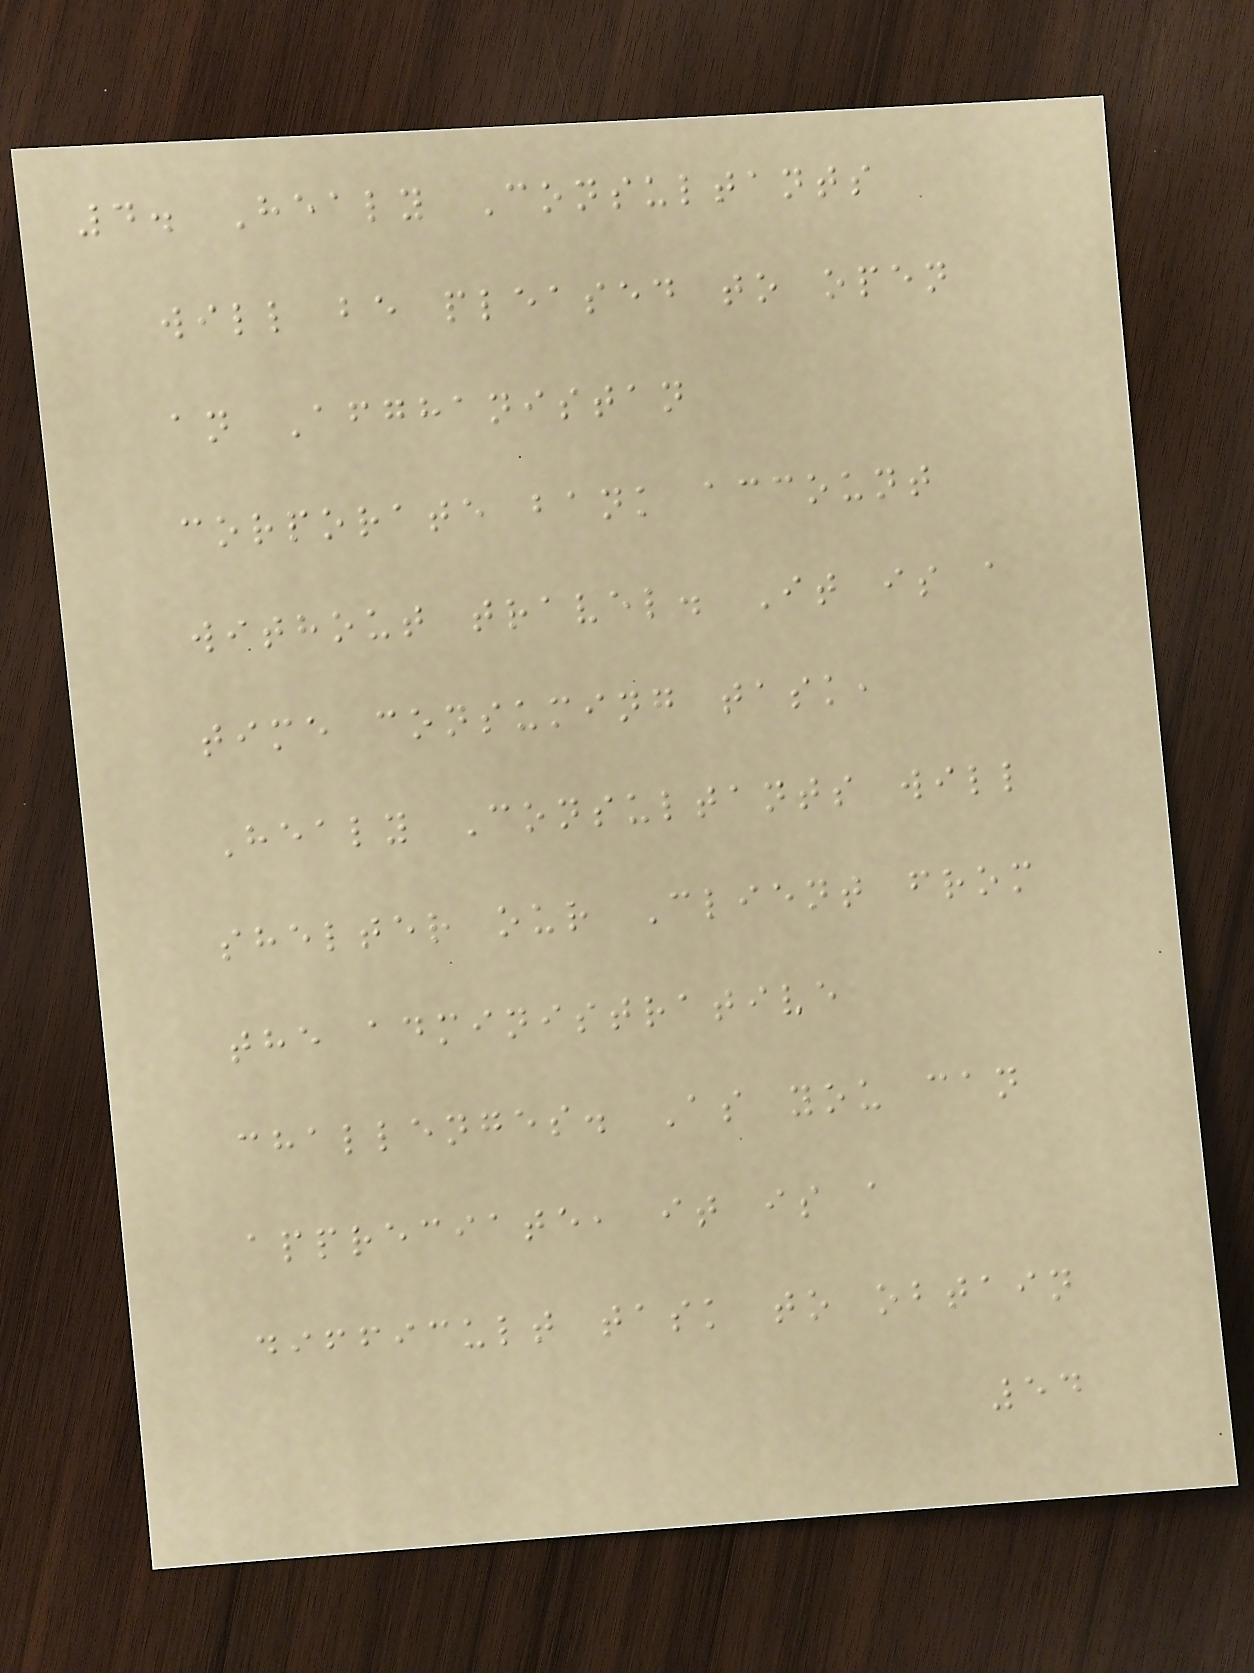4. Healy Consultants
will be pleased to open
an Afghanistan
corporate bank account
without travel. It is a
time consuming task,
Healy Consultants will
shelter our Client from
the administrative
challenges. As you can
appreciate, it is a
difficult task to obtain
54
